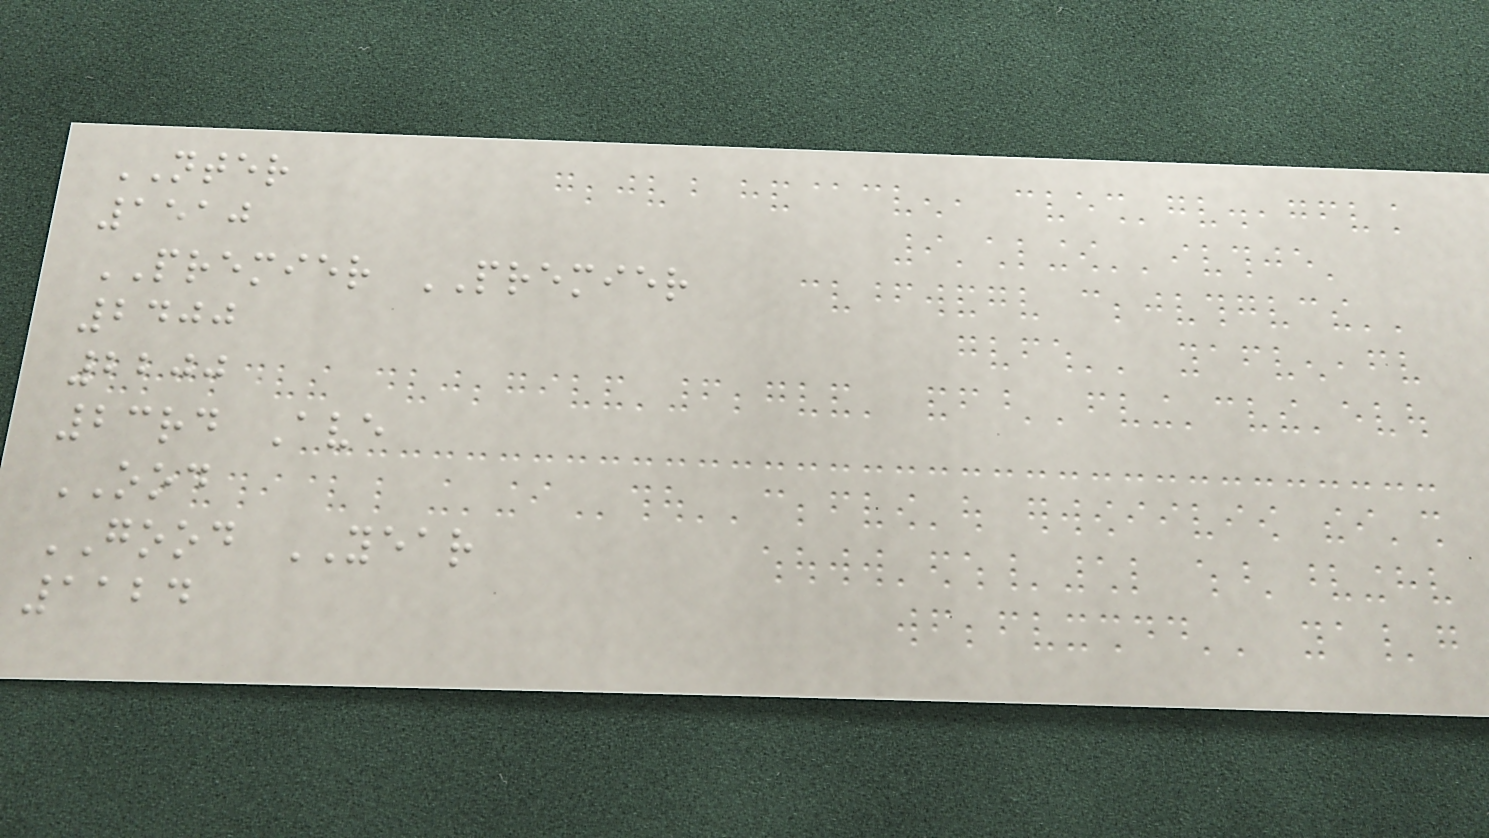NTER
1510
PREMIER PREMIER
2400
2200
23rd Ave
OOD
GOOD YEAR
1124
